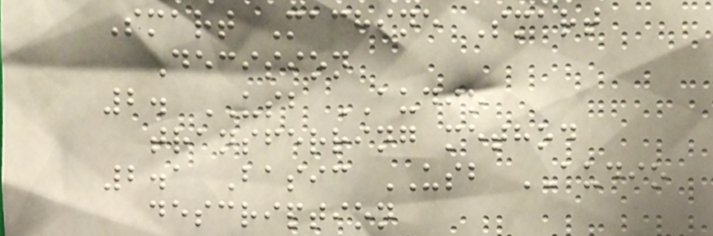Smart Machine Smart
Decision
2. USB AUDIO
transferring method
2.1 Basic USB AUDIO
description
